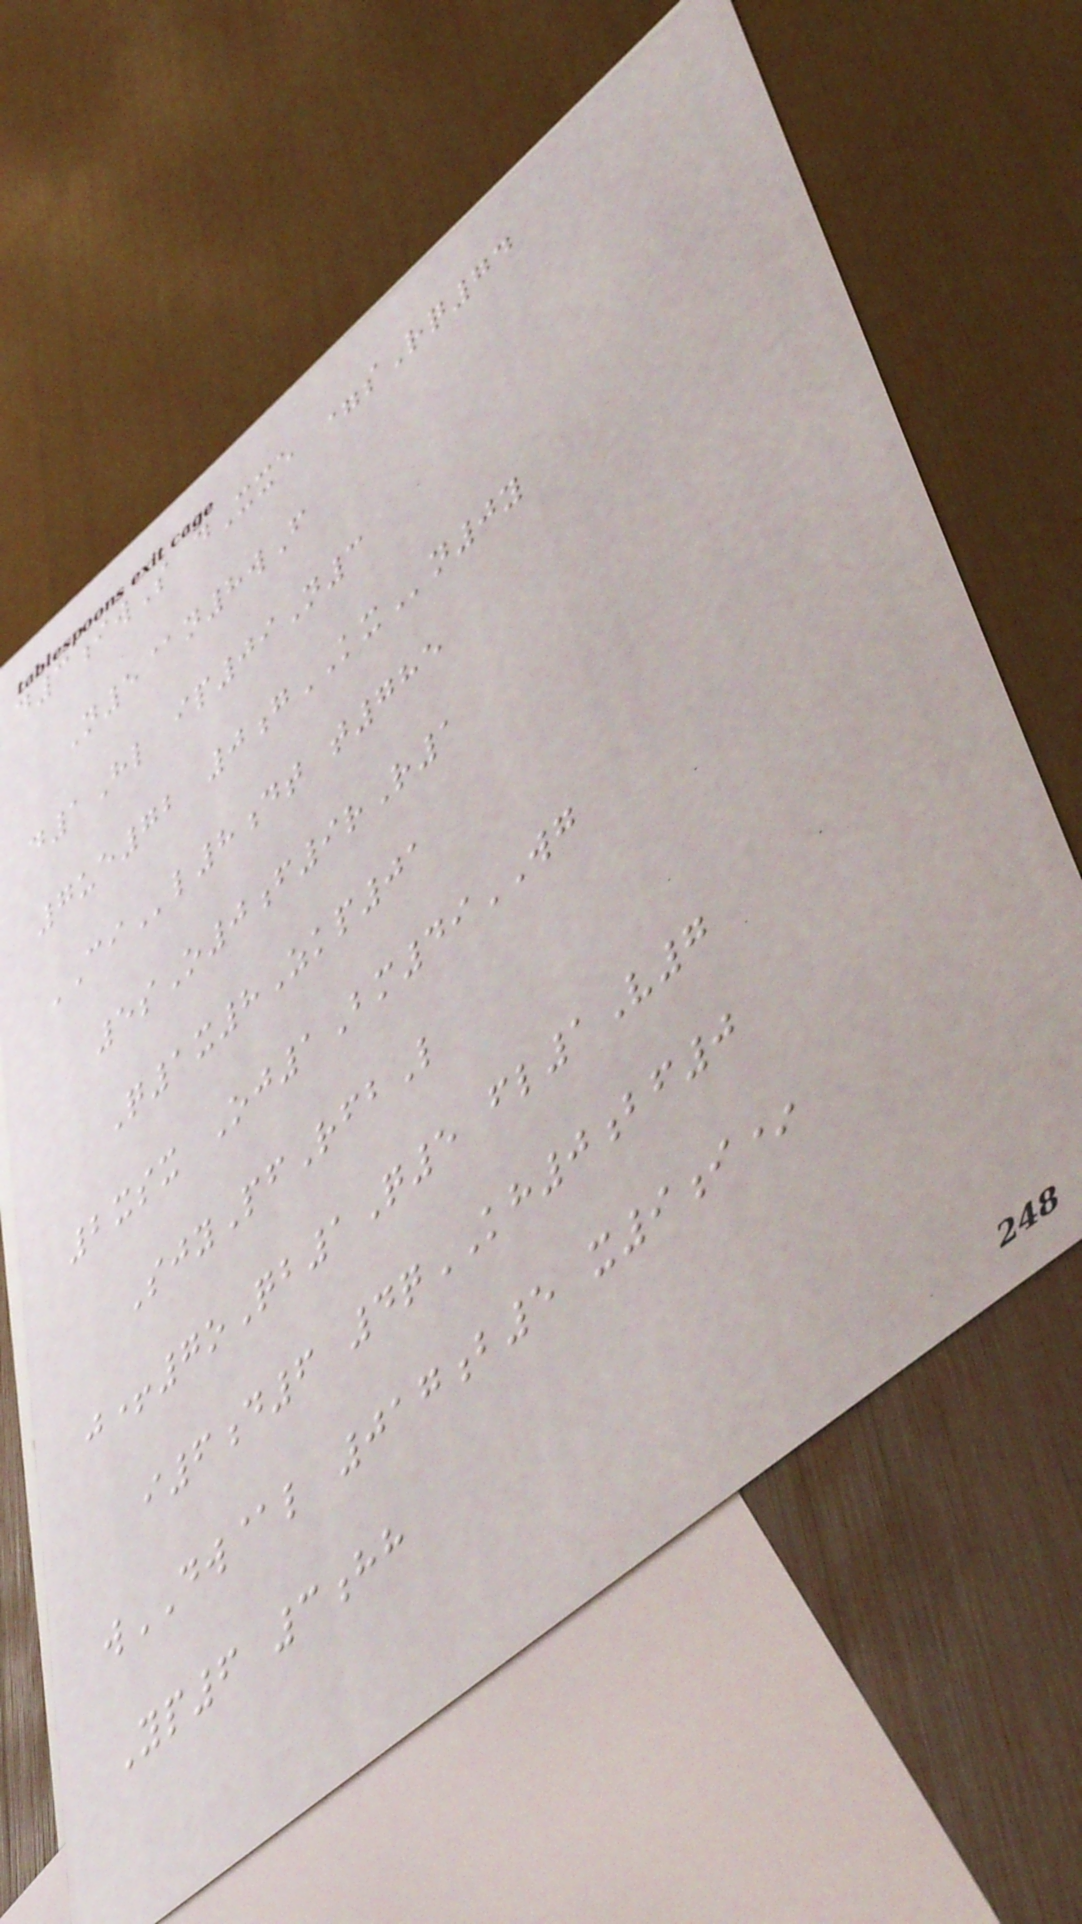d3iwS dXxe =sRq74
N5@n8wF
d1Hl ip09N3
7ue72 0gKXn0y
CIl8dt t785
5sO0f9rR1
Q1x8Zkp01
2xsx Oj1Bm49WG
SjyPfRfbL
j+7oQb1Q5 fl1V7
i6d6 4qKH0bf0
wDW@l 017b5 x9i*
Yp6 3hh
